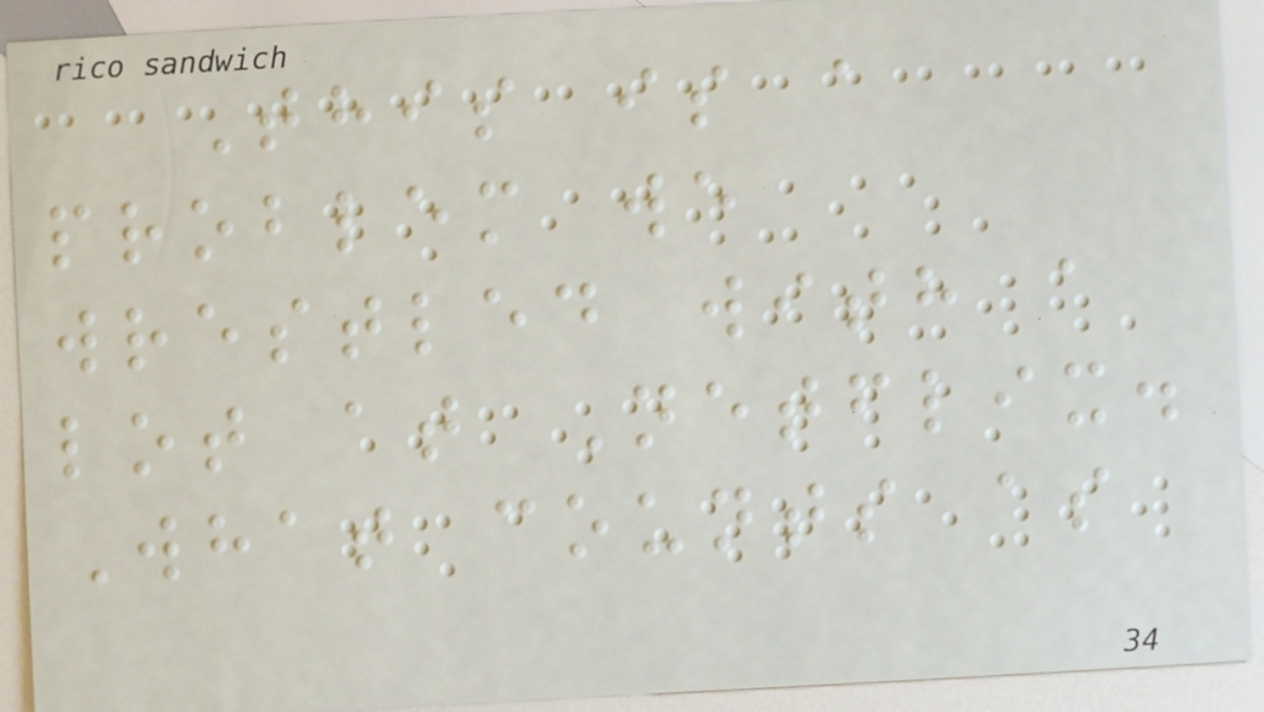This is a
problem we
wrestled with a
lot at Netflix.
What counts as
